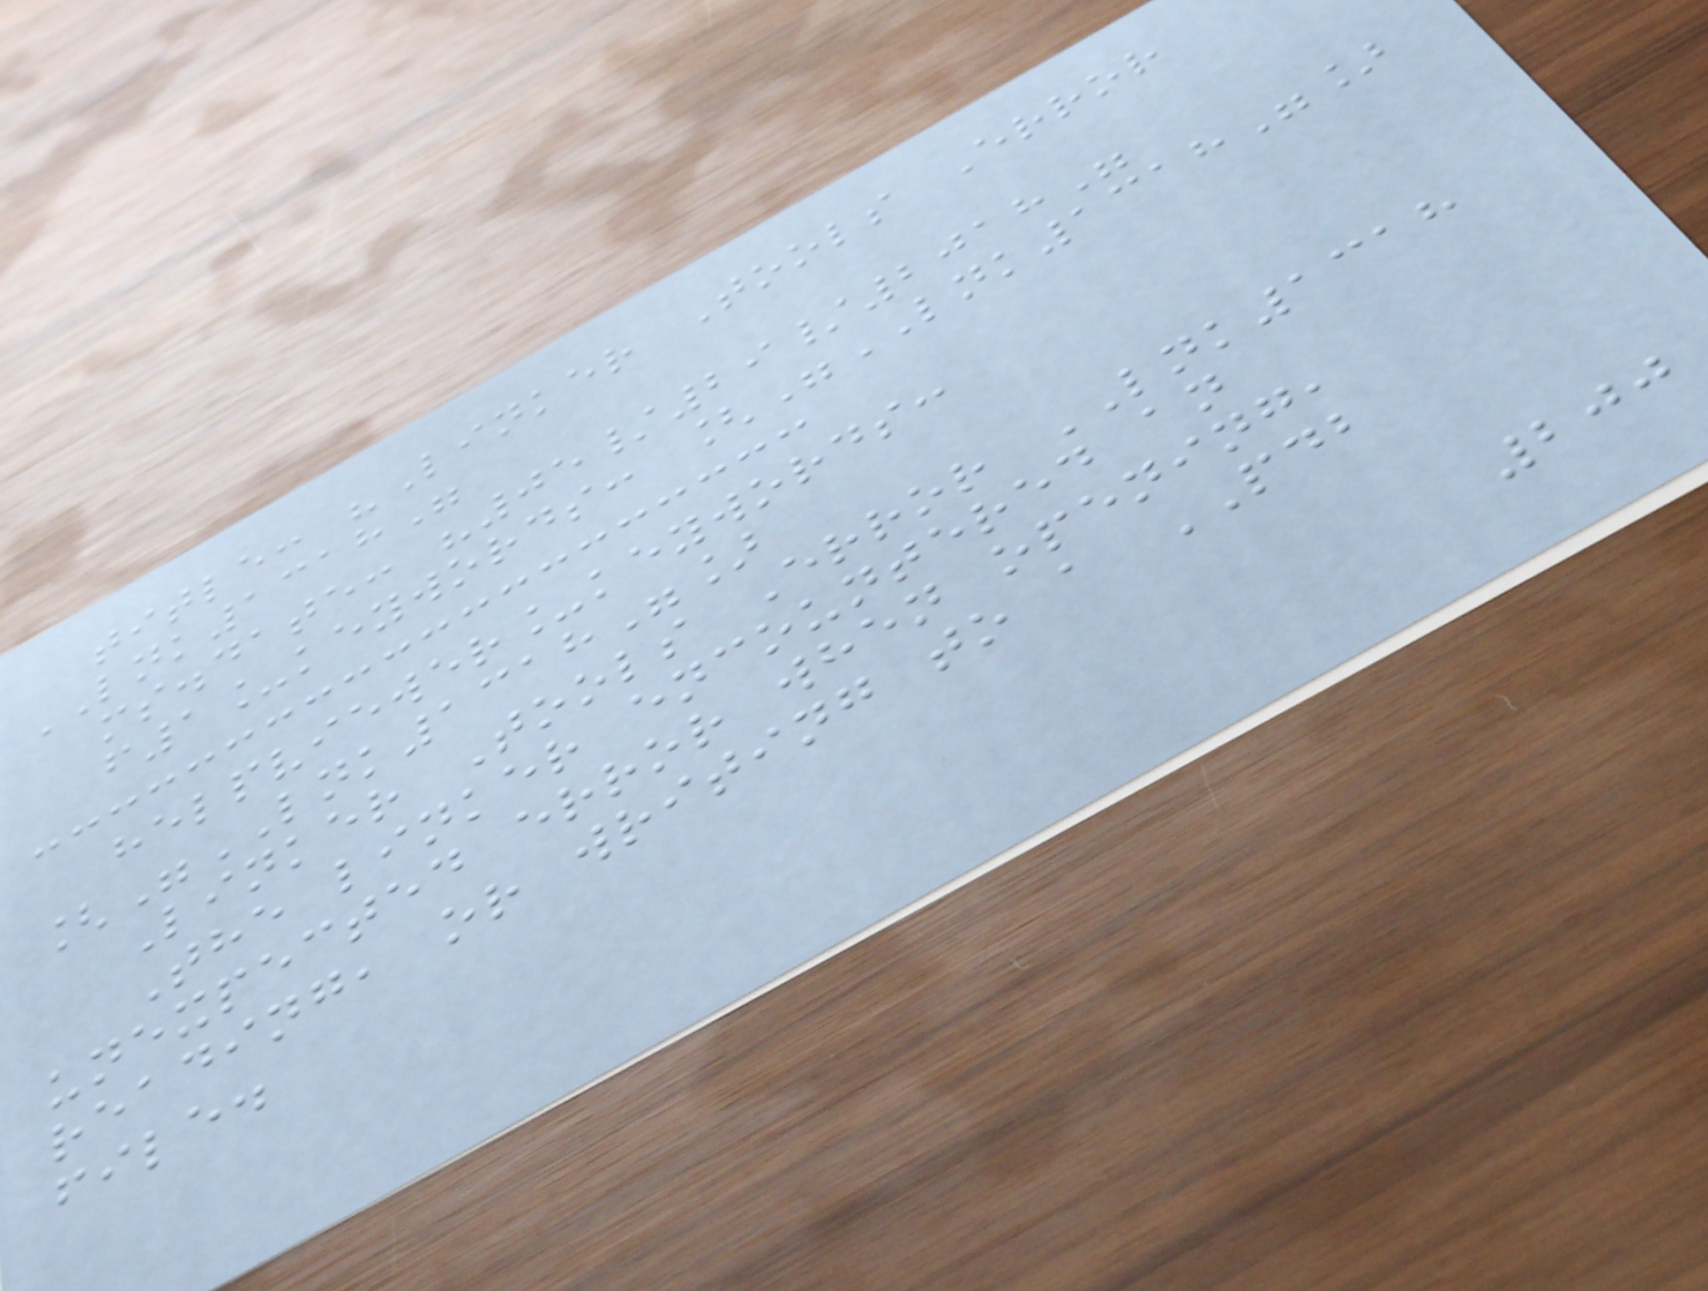title: "Linker Tools Error
LNK1318"
ms.date: "05/29/2018"
f1_keywords: ["LNK1318"]
helpviewer_keywords:
["LNK1318"]
Linker Tools Error LNK1318
The linker encountered an
unexpected error when opening,
reading, or writing to a PDB
file.
200
